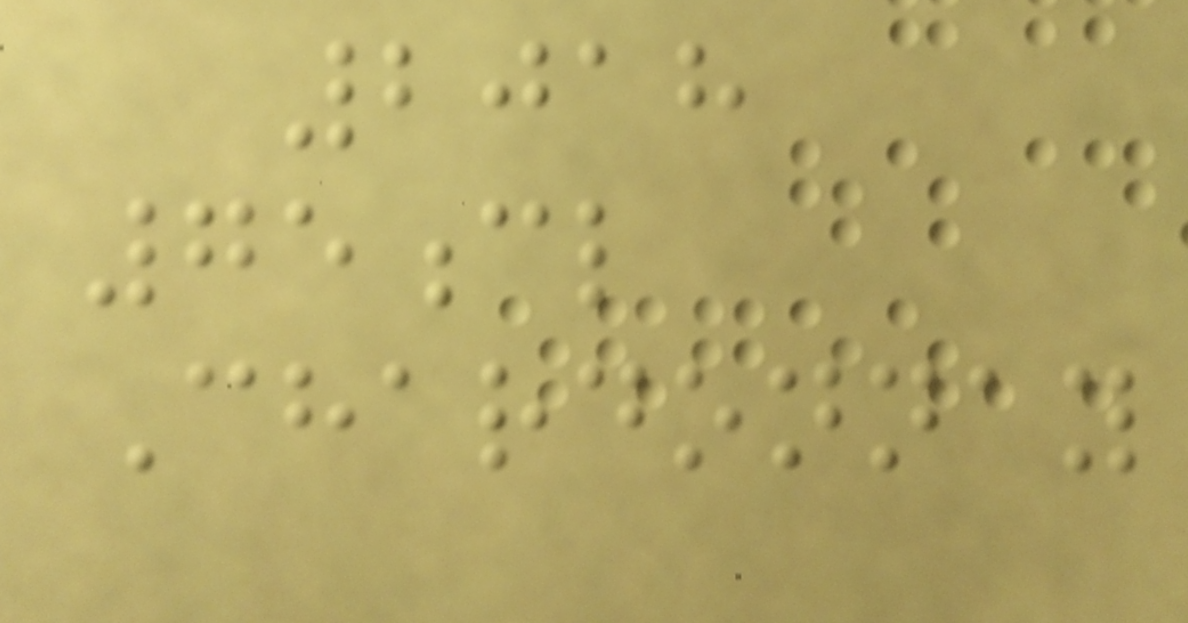2018
75cl
Chardonnay
